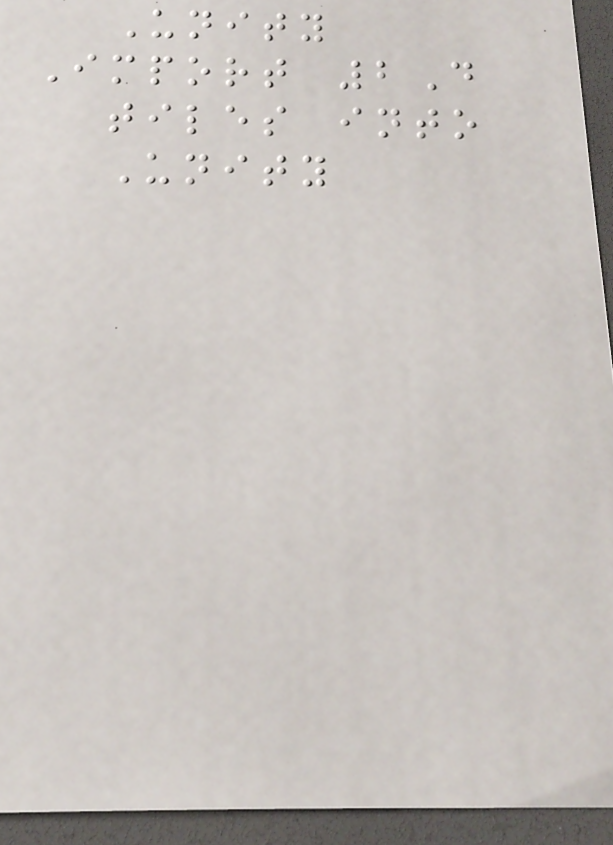Unity
Import 2D
tiles into
Unity
